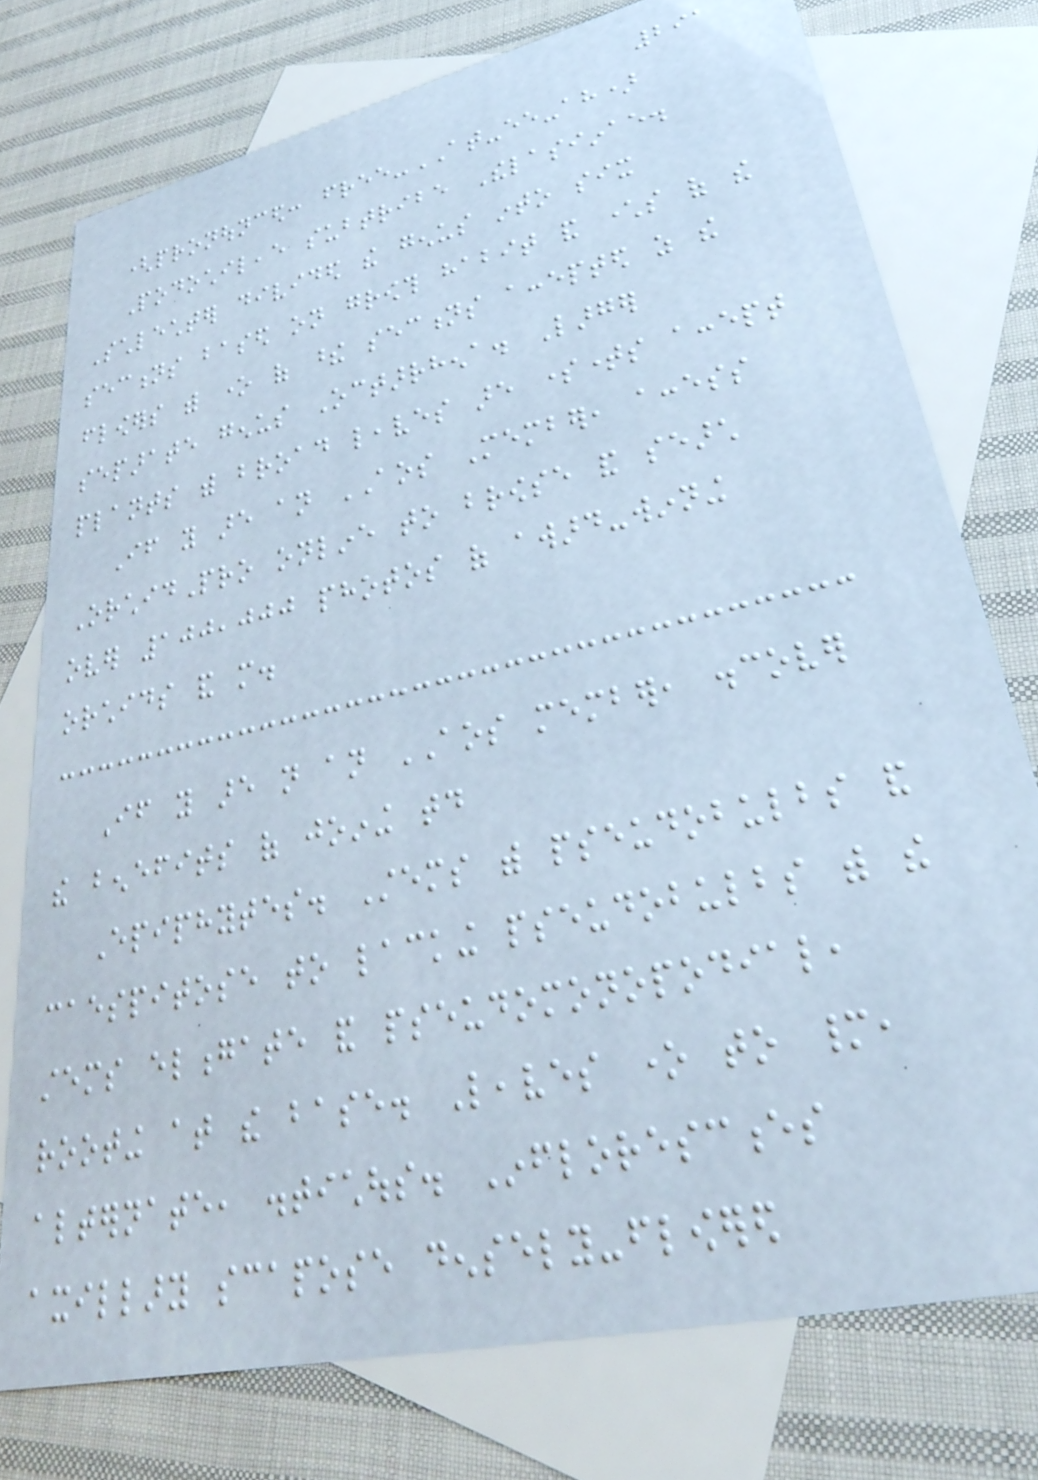291
(pronounced: free-AT-ee-ah)
Podochileae subtribe Thelasiinae.
Schlechter divided the genus into six
sections based on growth habit and characters of the
flowers with one of these sections accepted as the
separate genus Octarrhena. Larger
plants with broad leaves are sometimes accept
If you are an AOS Member, access
OrchidPro online to browse and search
over 100,000 photos of award-winning
orchids and more.
If you are not an AOS member, discover
the benefits of joining today
Epiphytes. Stems with pseudobulbs and
caespitose to lacking pseudobulbs with the
stems elongate and pseudomonopodial,
rooting at the base. Leaves one to many,
alternate, distichous. Inflorescences
axillary scapose densely-flowered
